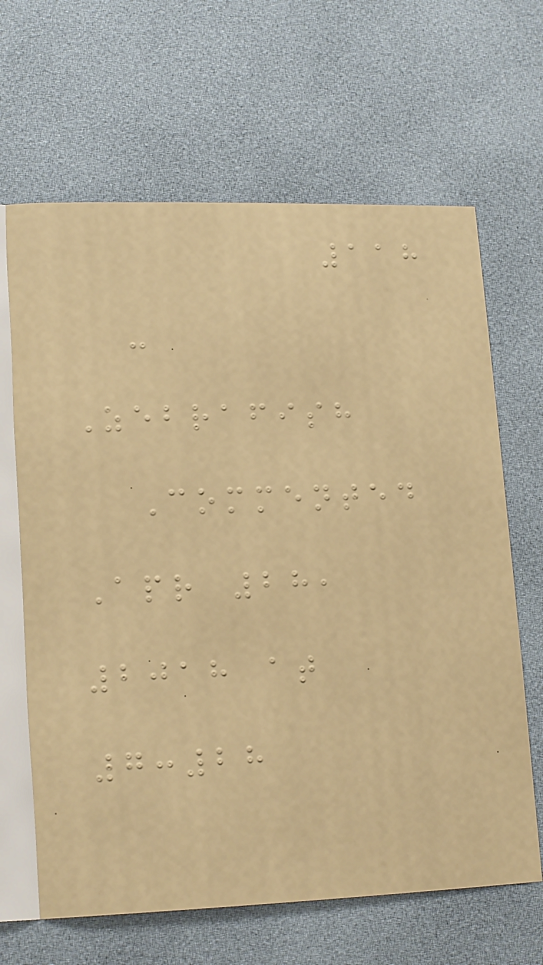118
-
Zebrafish
Commented
Apr 28,
2018 at
7:28
